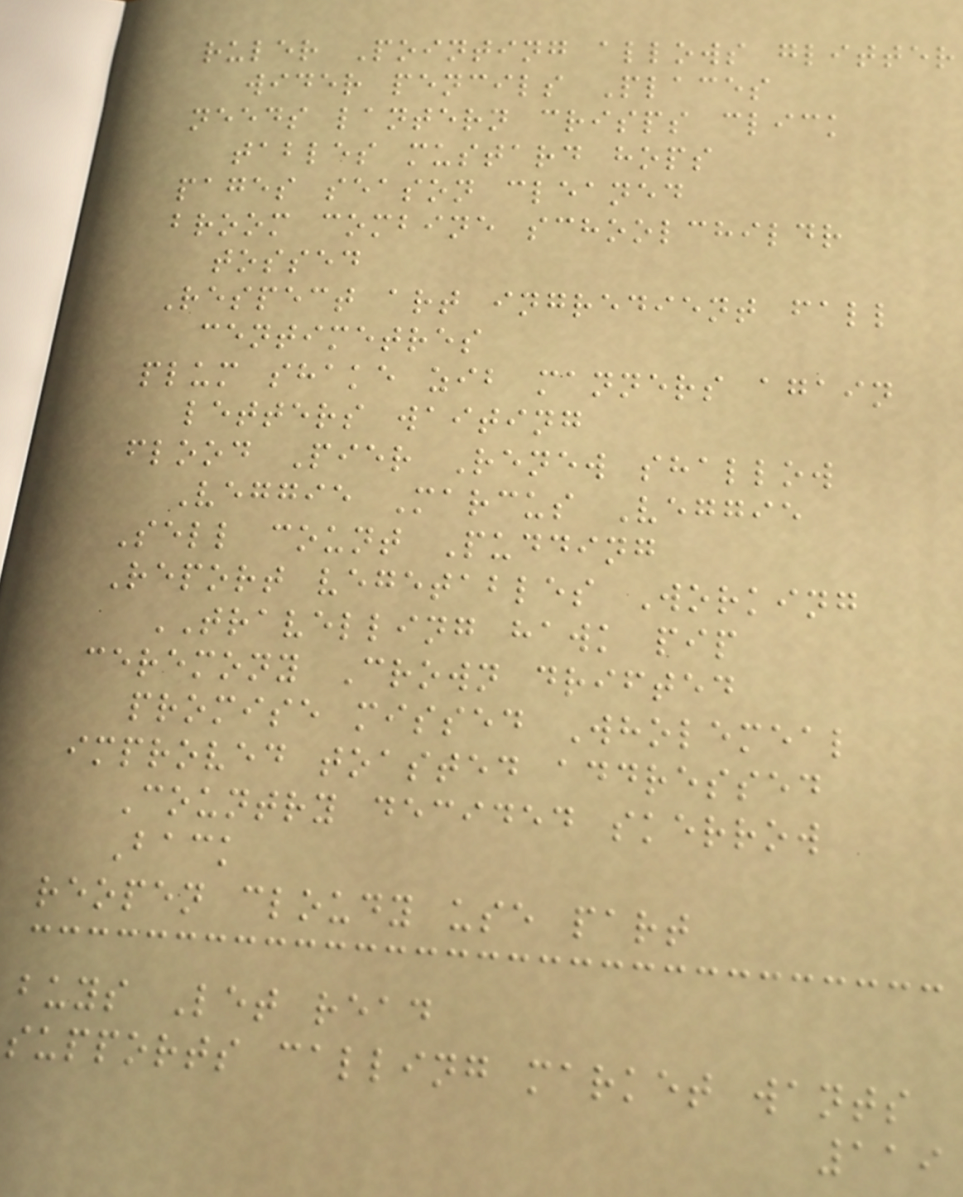ruler Pointing allows glitter
wider pencils Places
needs lantern crisps click
tables mustard hops
pages season cleaned
broom combine schoolchildr
tossed
Respect art ingredient fall
centimetres
plum shake zib manners again
letters waiting
flood Pier Renew shallow
Veggie Marcus Veggie
Sell count Pudding
Report vegetables Working
TRAVELLING hawk pip
ceremony Crown drifted
promise missed Wholemeal
improved toasted addressed
Country decided skerrow
Back
reopen cloudy use part
buys Let read
supports calling market wants
119
